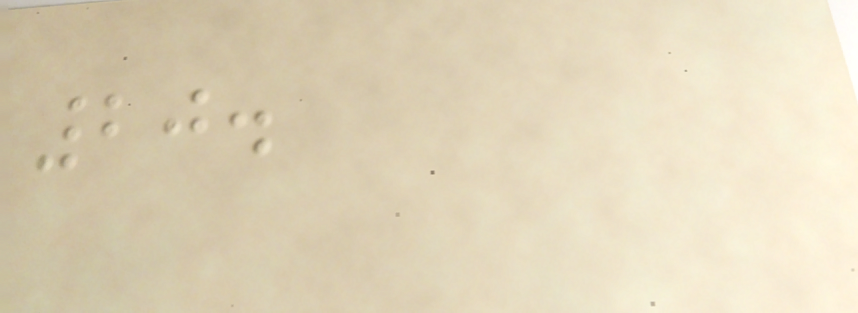20.
